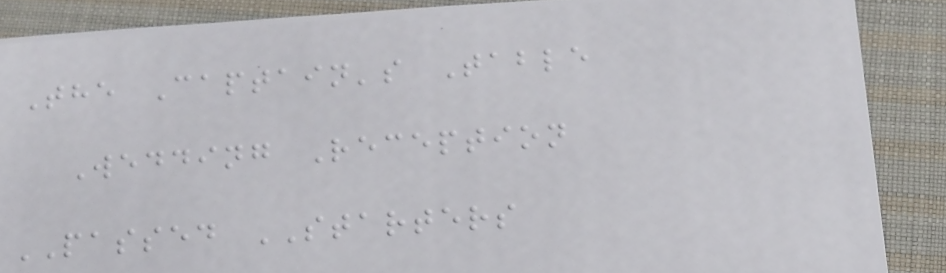The Captain's Table
Wedding Reception
PASSED STARTERS
